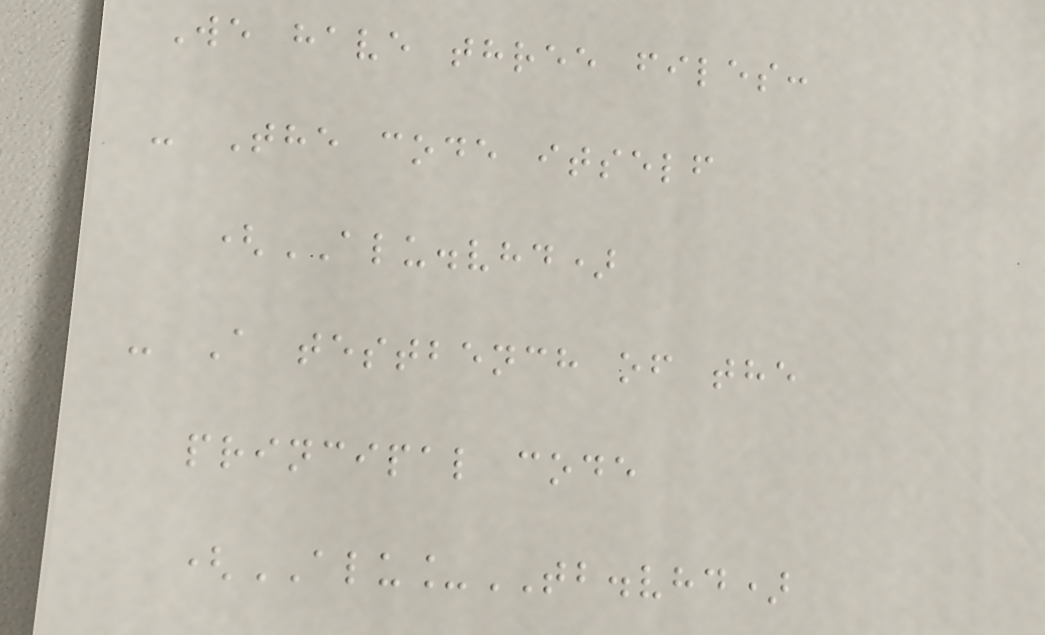We have three files:
- The code itself
(ALU.vhd)
- A testbench of the
principal code
(ALU_TB.vhd)
